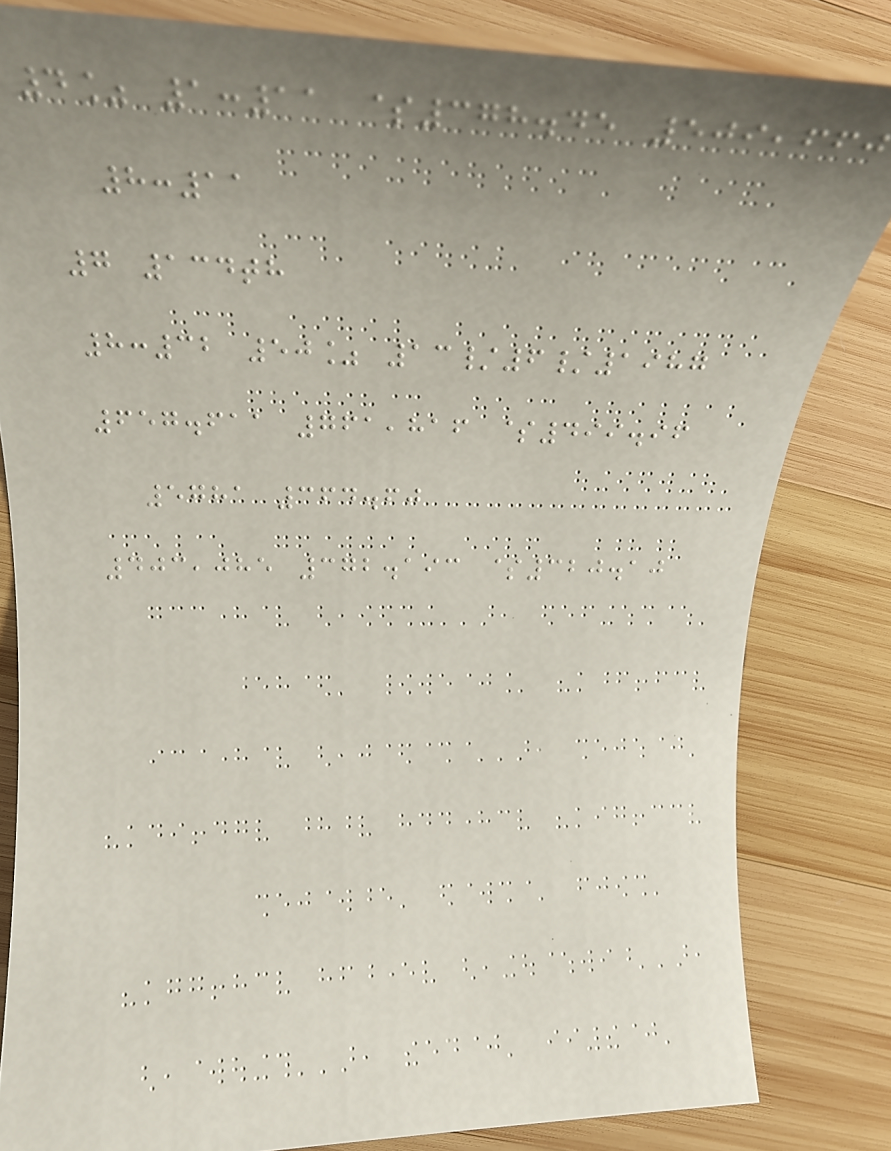4% 1:11 $378.45 509,660
8:11
7 134th
8:32 50% 13/6/1987
657.611 761,816 $499.96
5781 364.60
403,085 372.193 $320.10
